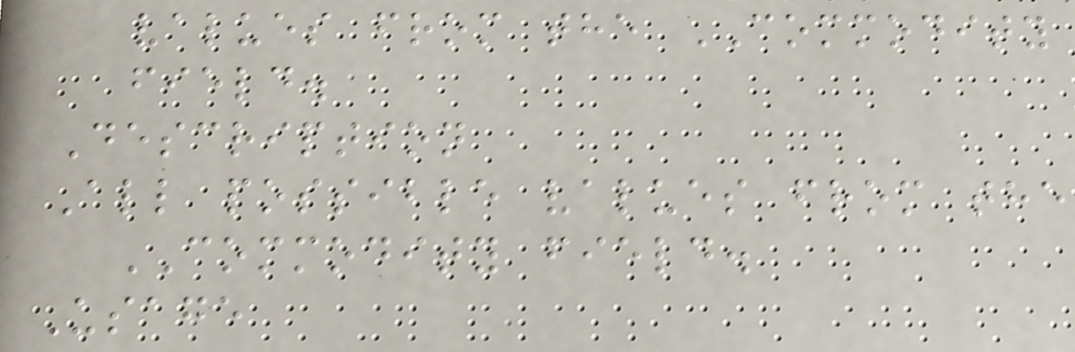values from the COMMODITY
field.
Description
All possible values from the
COMMODITY field.
Usage
